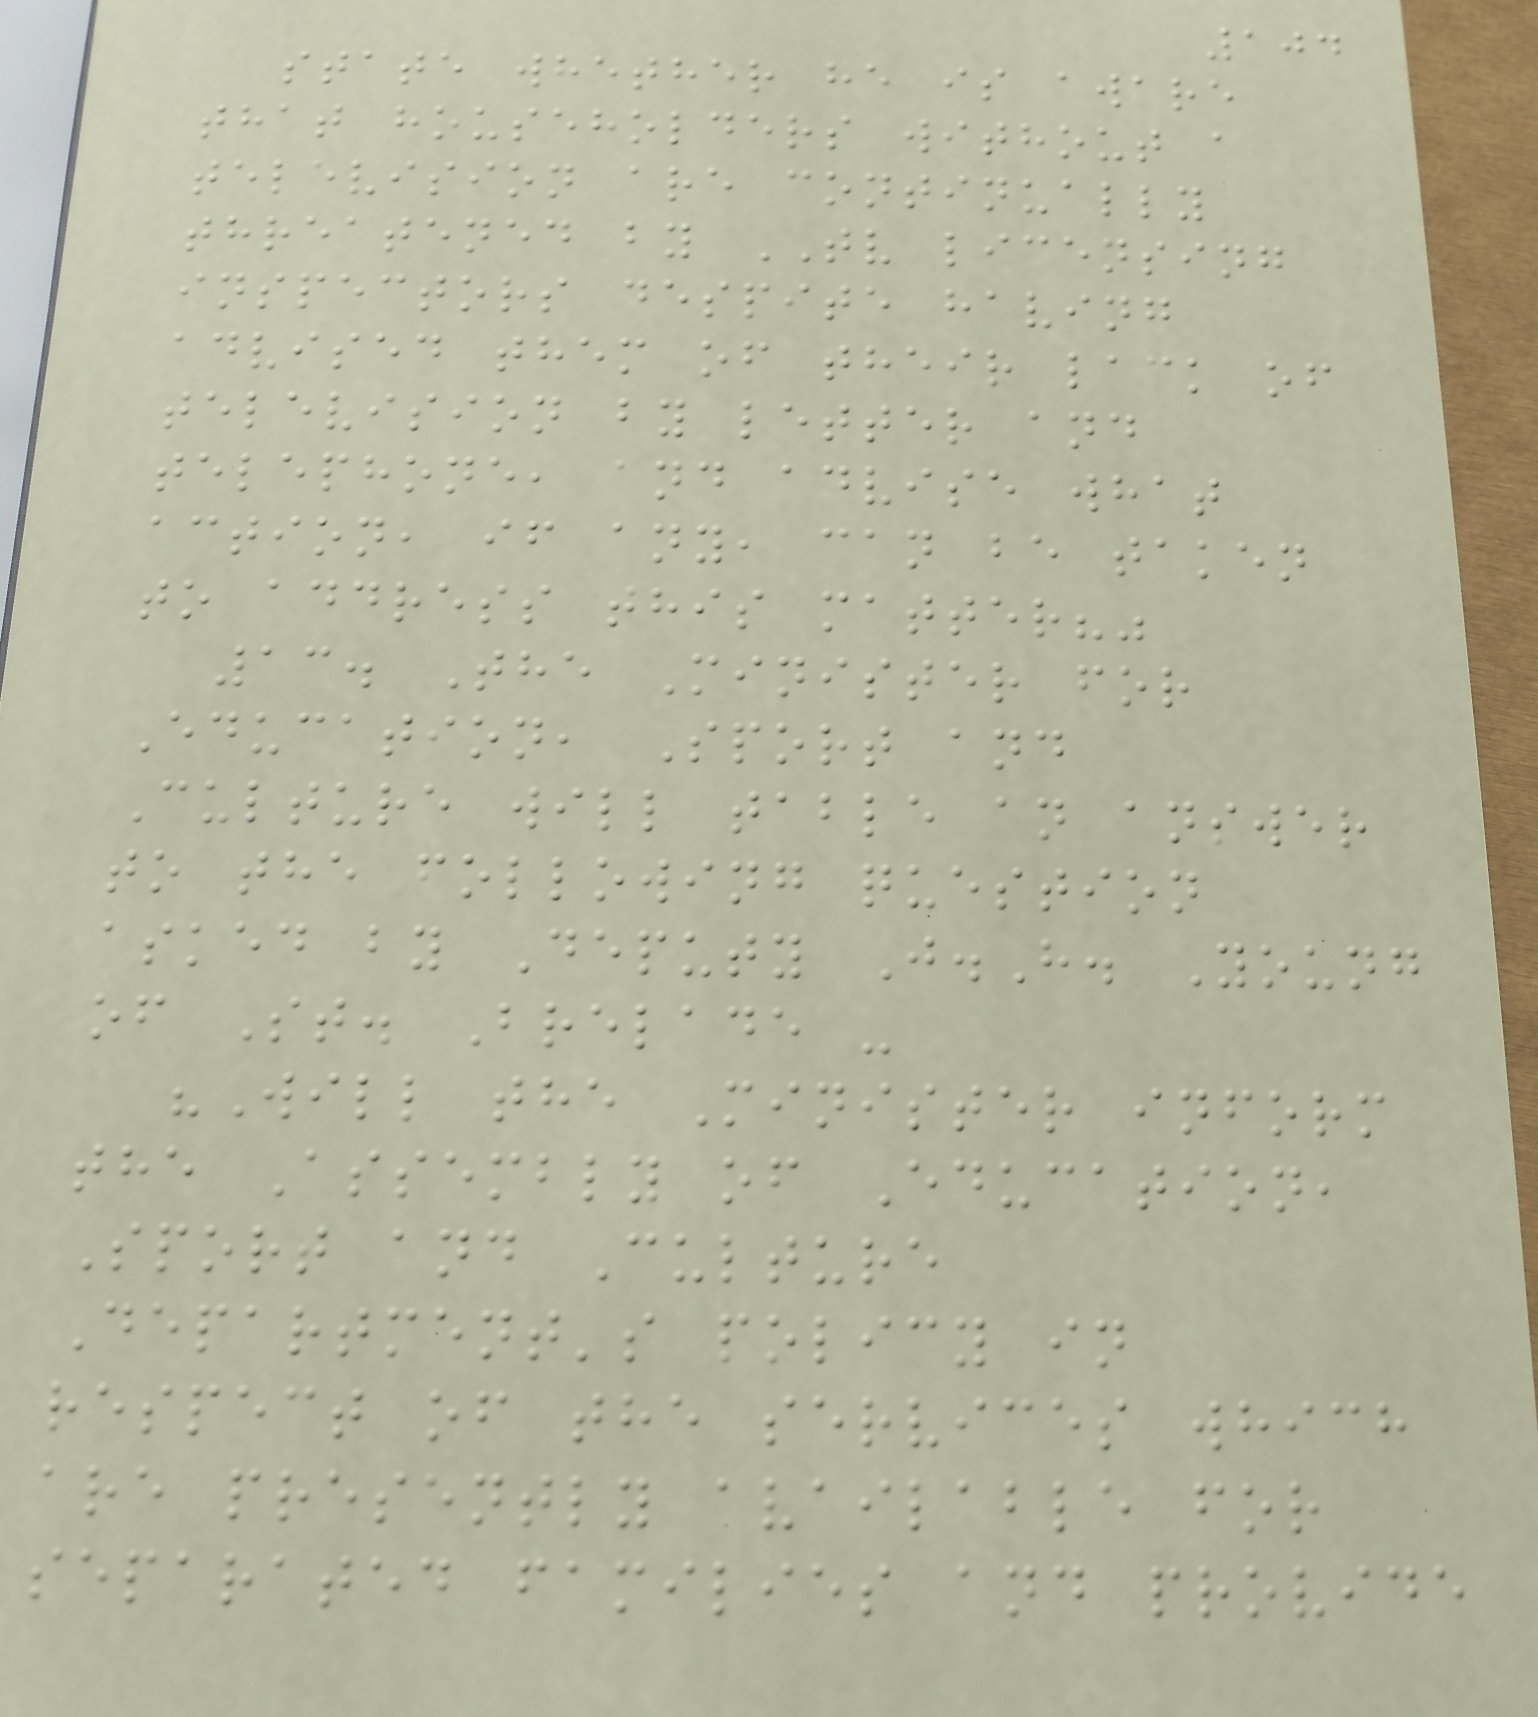104
state whether he is aware
that householders without a
television are continually
threatened by TV licensing
inspectors despite having
advised them of their lack of
television by letter and
telephone, and advise what
action, if any, can be taken
to address this matter?"
13. The Minister for
Education, Sport and
Culture will table an answer
to the following question
asked by Deputy J.H. Young
of St. Brelade -
"Will the Minister inform
the Assembly of Education,
Sport and Culture
Department's policy in
respect of the services which
are presently available for
separated families and provide
